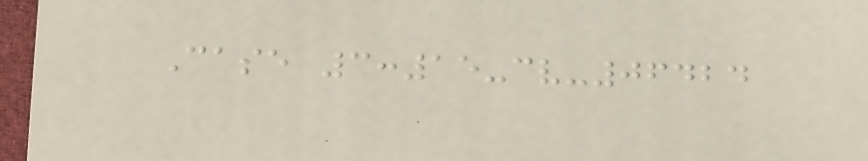Case 3:15-cv-06424
